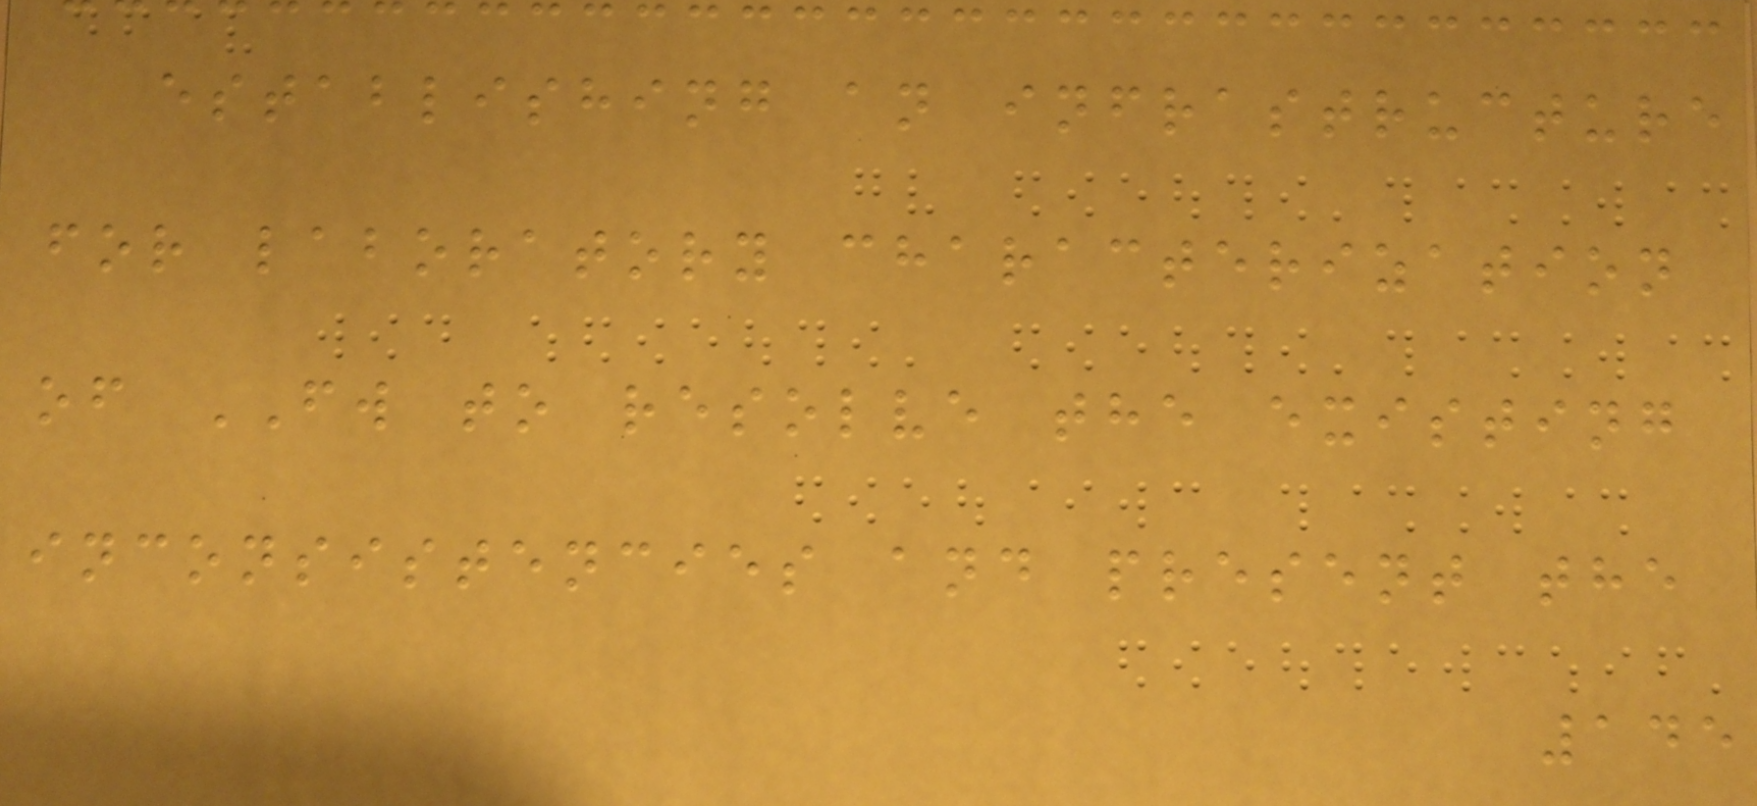establishing an infrastructure
for laboratory characterization
of FW to resolve the existing
inconsistencies and present the
145
